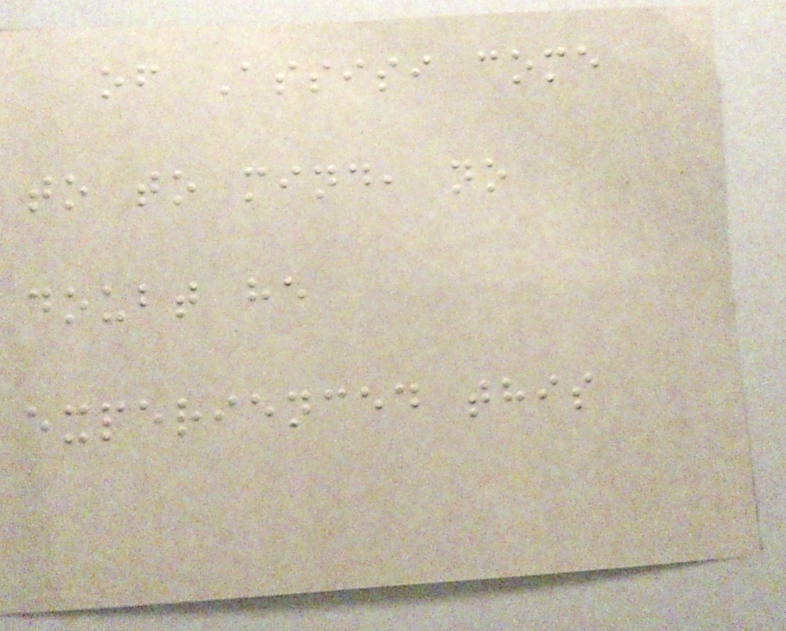of Assisi come
to to mind, no
doubt he
experienced this
